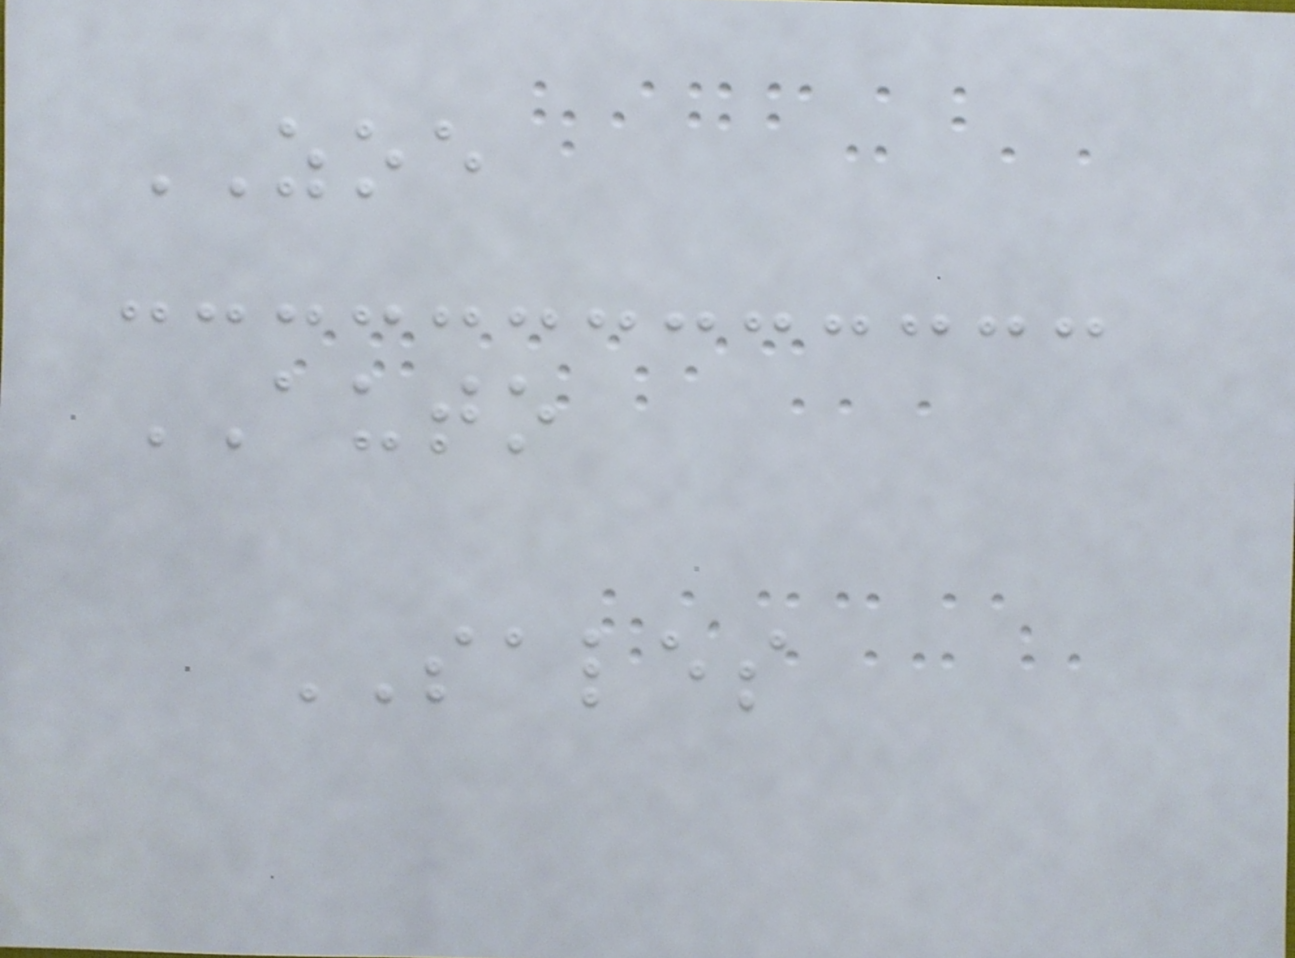ZOE
AUTO
SALES
